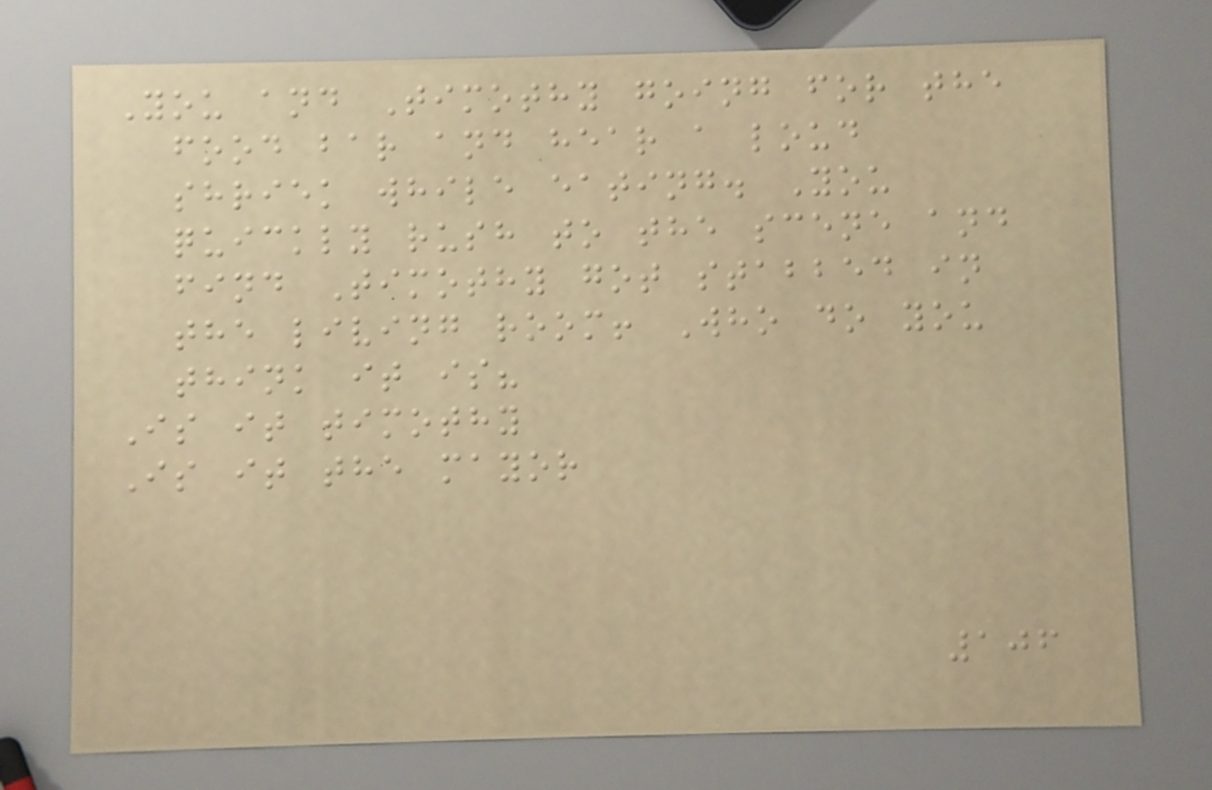You and Timothy going for the
food bar and hear a loud
shriek while eating. You
quickly rush to the scene and
find Timothy got stabbed in
the living room! Who do you
think it is?
Is it timothy
Is it the mayor
106
